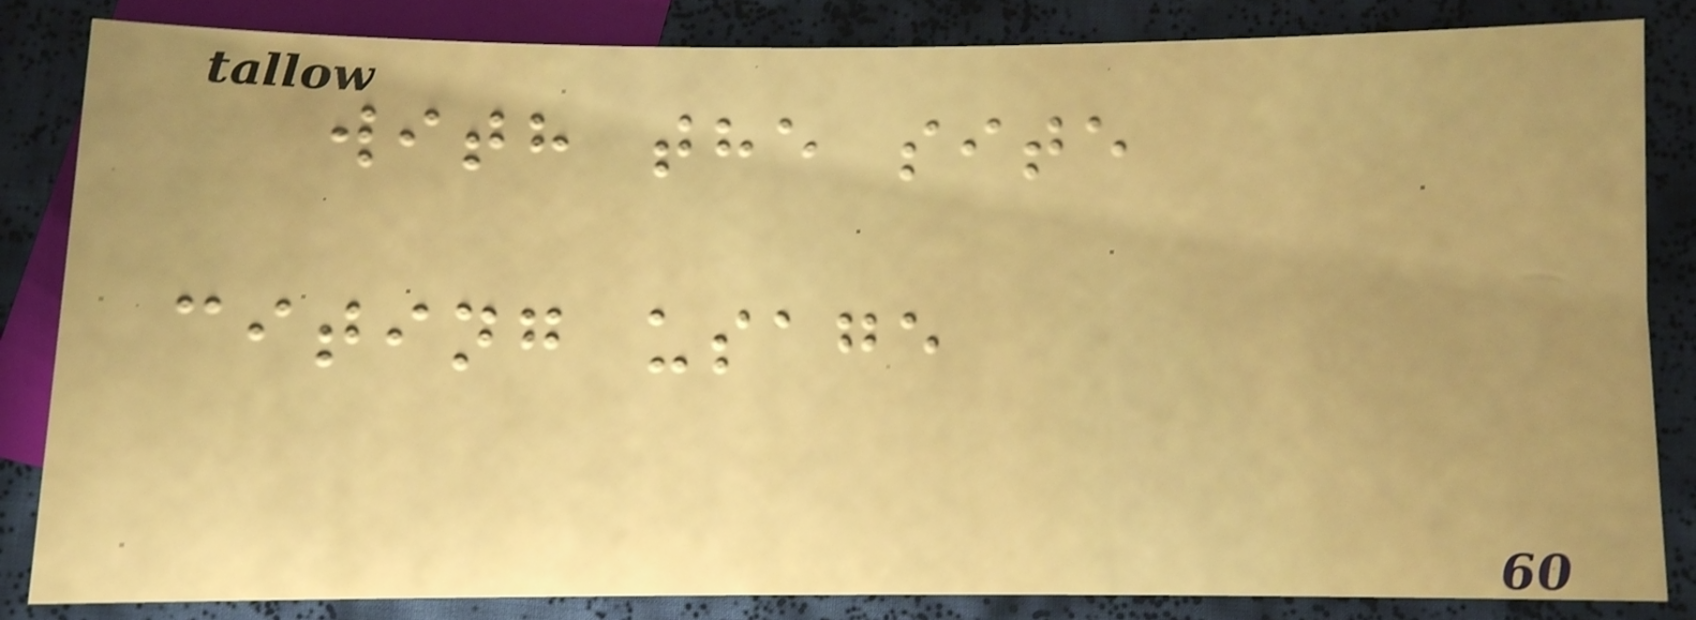with the site
citing usage
